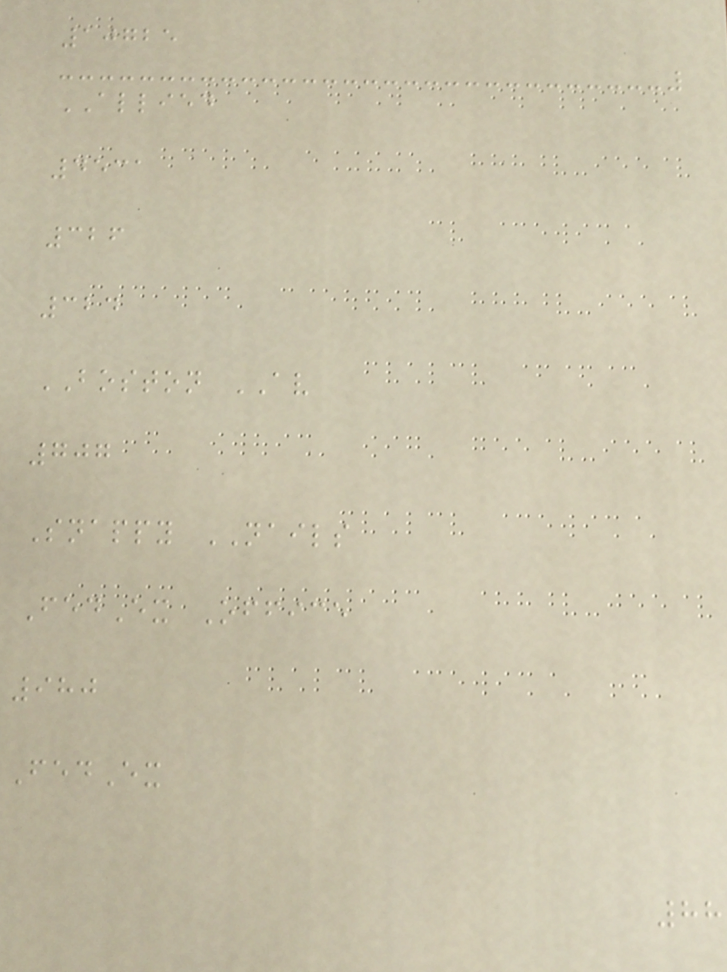10725
ALLIED
4531
326
324
BOSTON AV
707
Snappy NAILS
FedEx Office
980
FedEx
88
